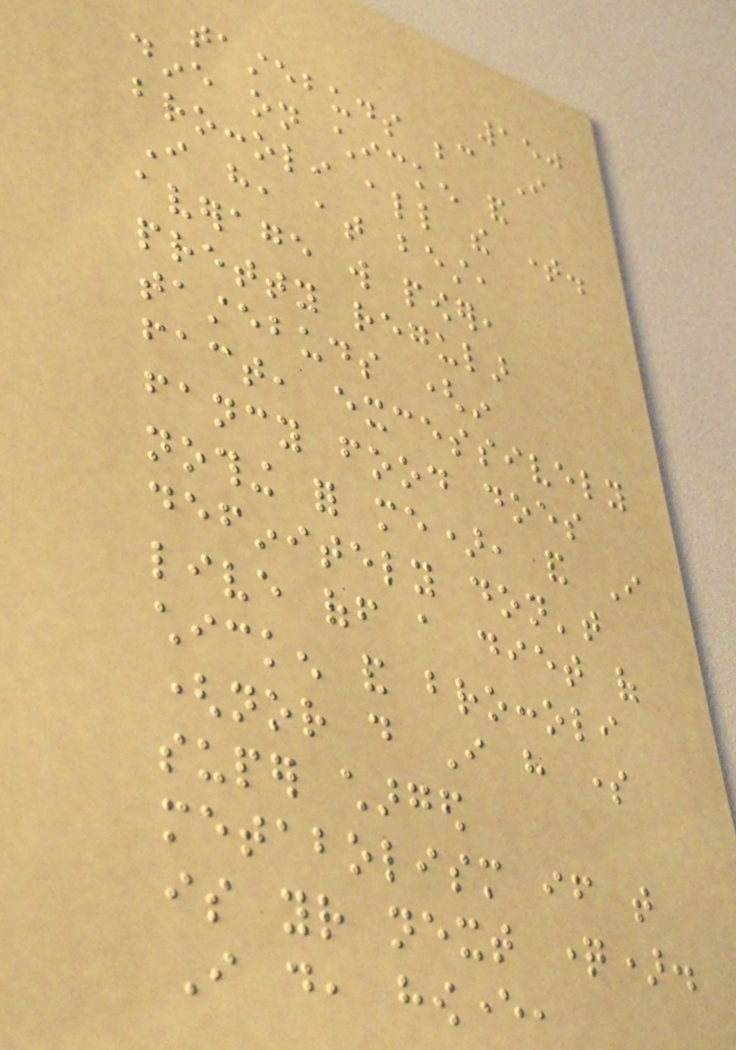150
tastebuds because I
dine on chicken and
broccoli all the time.
I have, at best,
average will power,
pretty regular
tastebuds (in
fact, excessively
fancy food does
nothing for me), and I
definitely don't
live off a diet of
chicken and broccoli
(nor do I have some
super charged
metabolism if that
is your next question).
I do, however,
